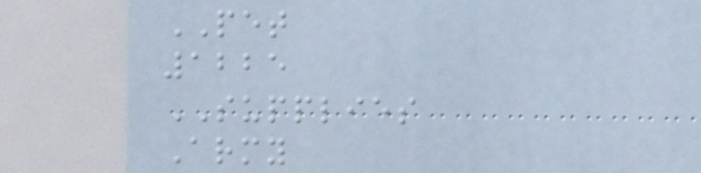PET
1225
SUPPLIES
Army
